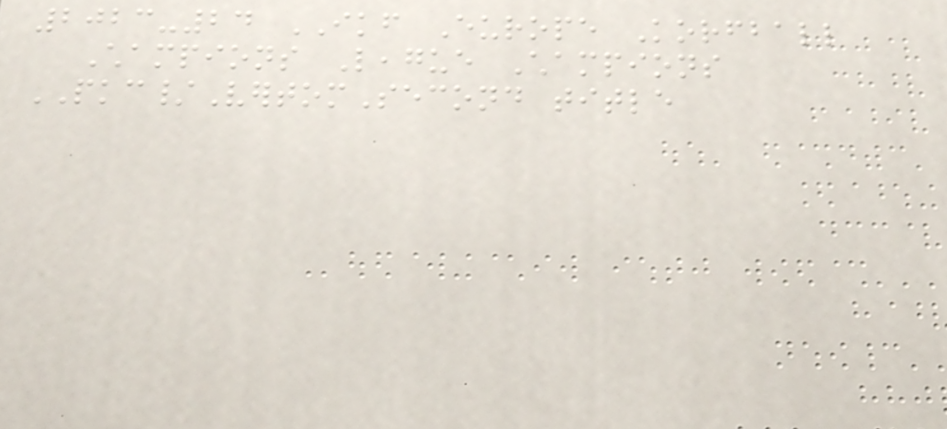2023-24 IKF Europe Korfball
Champions League Champions
PKC/VertomSecond title
